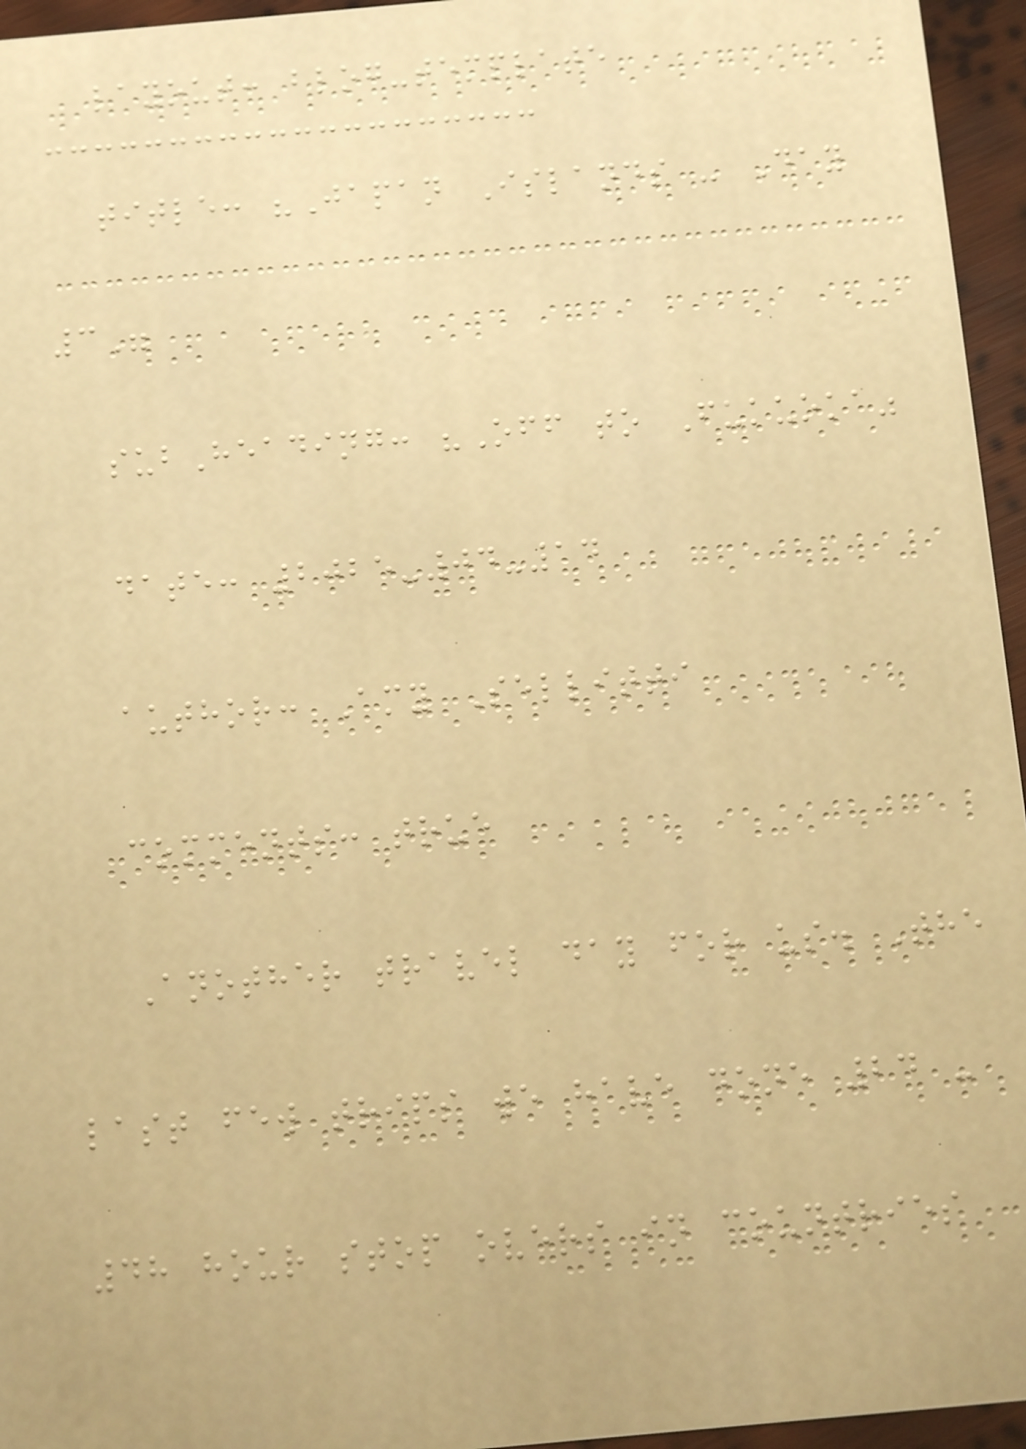layout: blog-template
title: "Japan Islands - Day
3"
subHeading: "Off to Fukuoka"
date: 2025-04-14
author: Amy Sellitti
comments: true
Another travel day for us. The
last few trips we have done 24 -
48 hour stop overs in countries
